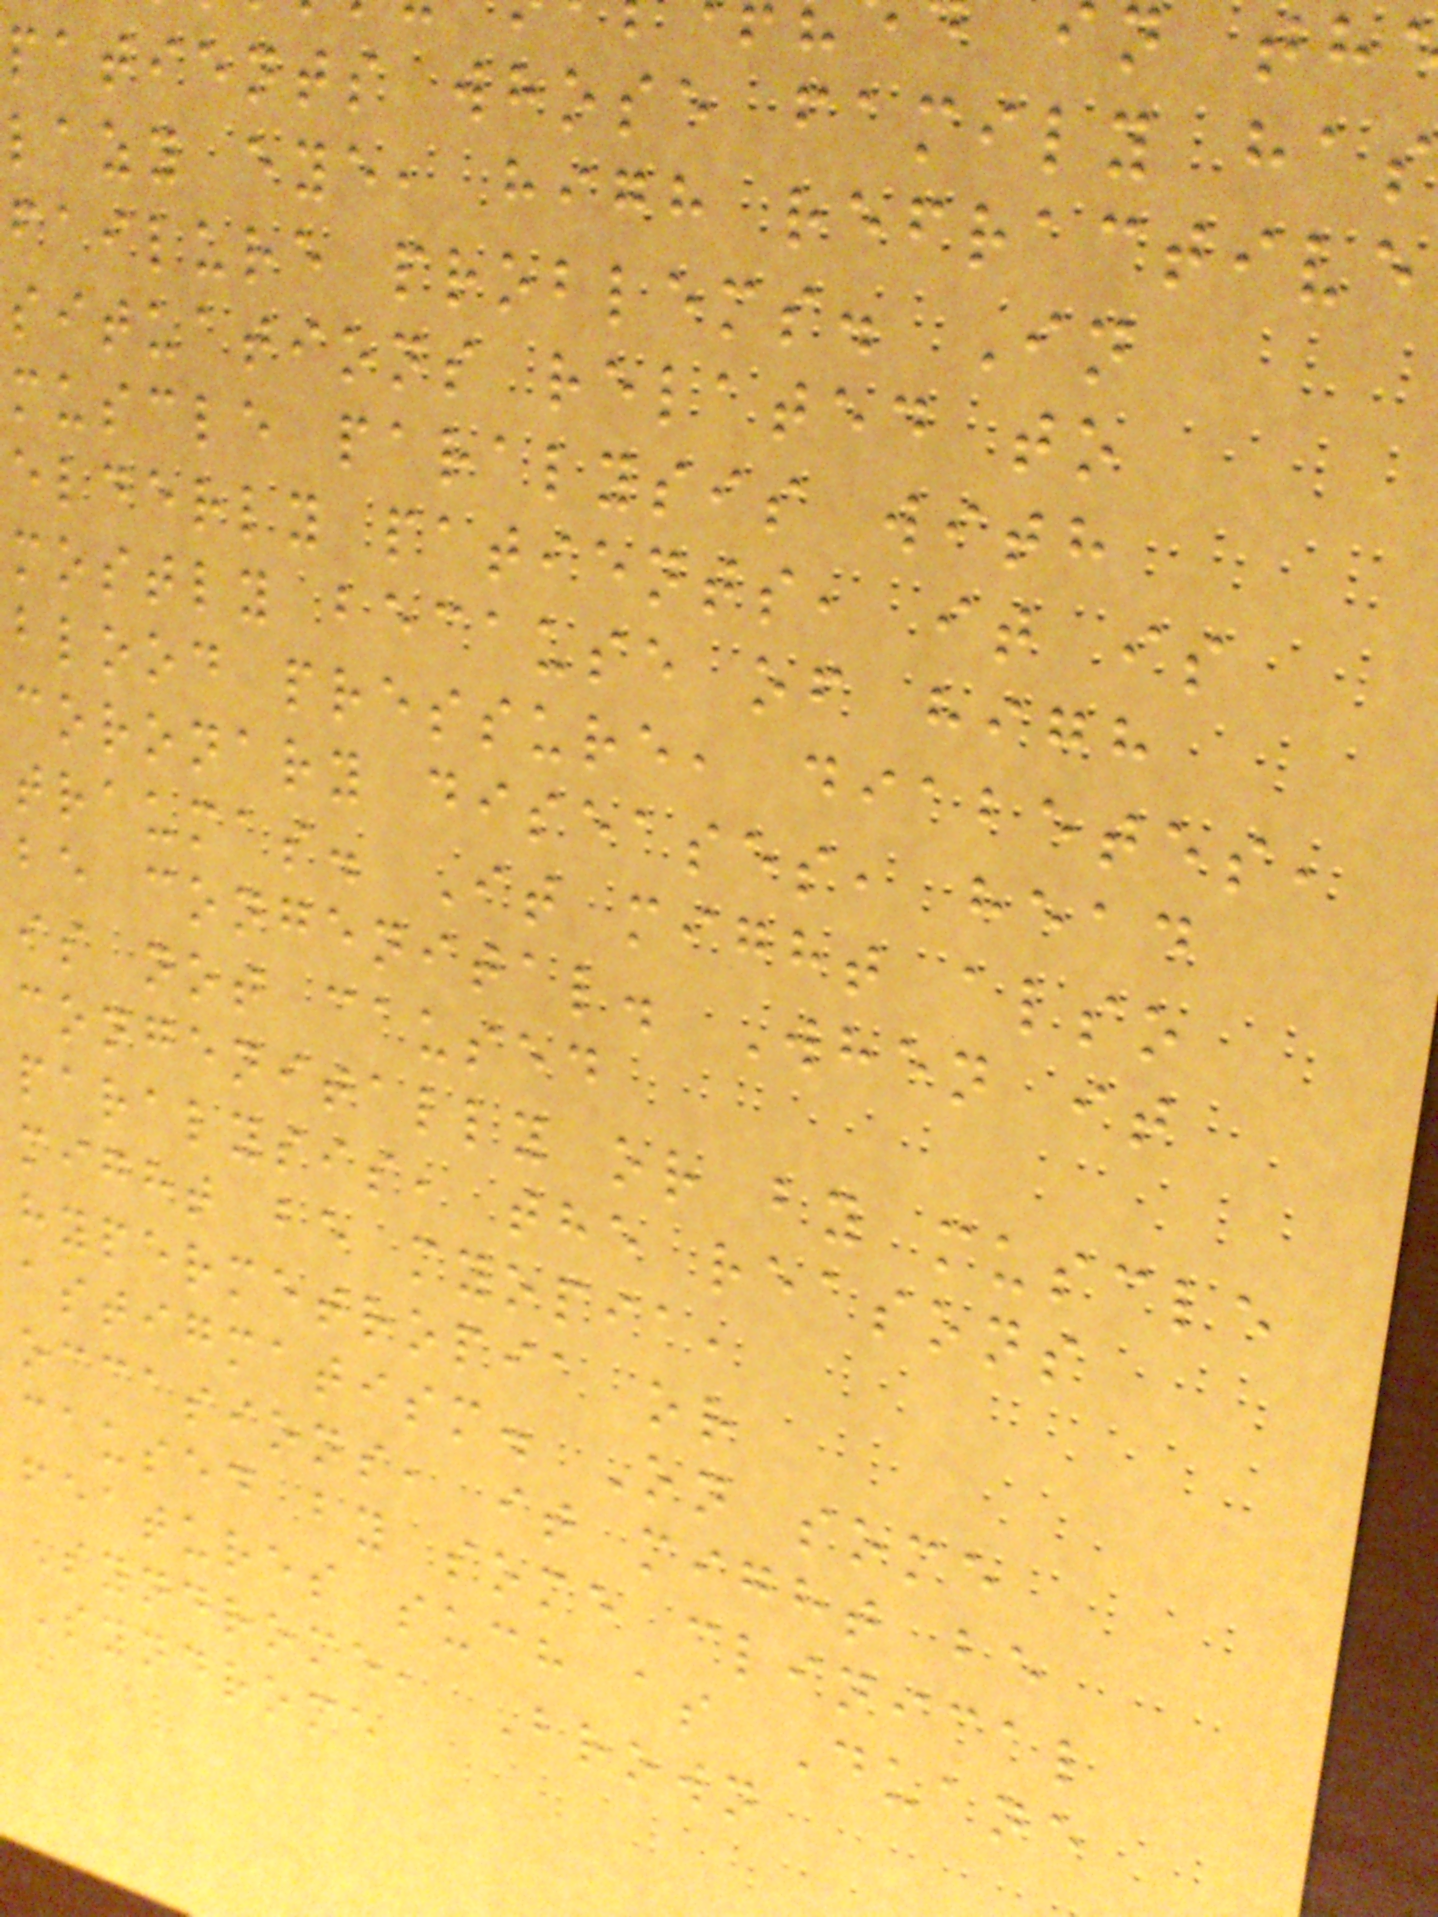patients whose family has
lazy eye, high refractive
failure problems. In
situations related to
muscle paralysis with
elderly patients, it is
mostly because of high
blood pressure, diabetes,
coronary diseases, head
traumas. It might also
be congenital. When it
is not caused
congenitally or by muscle
paralysis, the reasons
might be myopia,
hypermetropia or
astigmatism. On some
occasions, it might be
caused by some clinical
features such as Duane
Syndrome, Brown
Syndrome
